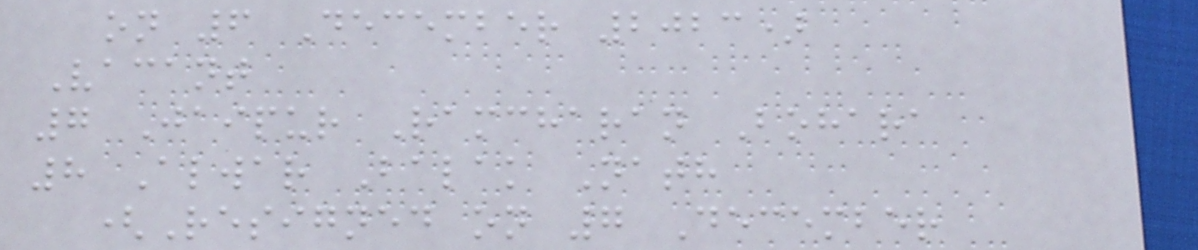on 6 December 2023)
Vacant
7 Jaipur Ramcharan Bohara
8 Alwar Balak Nath
(Resigned on 7 December
